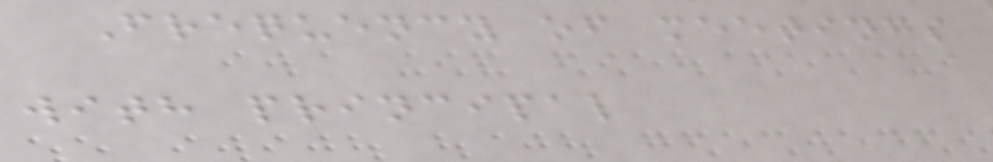Frequency of meetings
with principal
